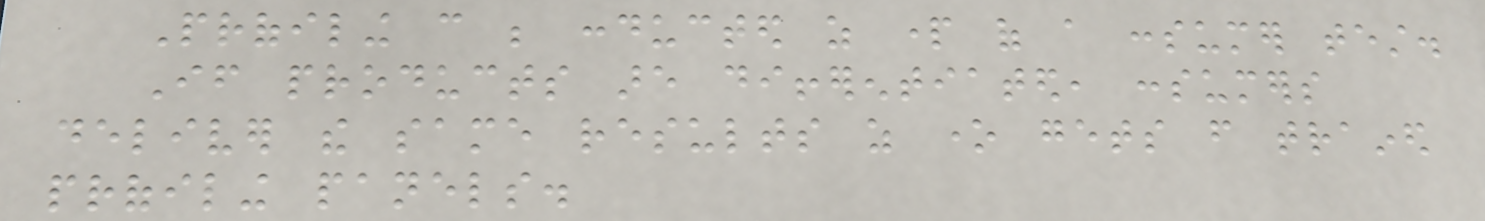Profiling can be conducted as part of a consumer test.
If products are differentiated, consumers
deliver the same results as one gets from trained
profiling panels.
